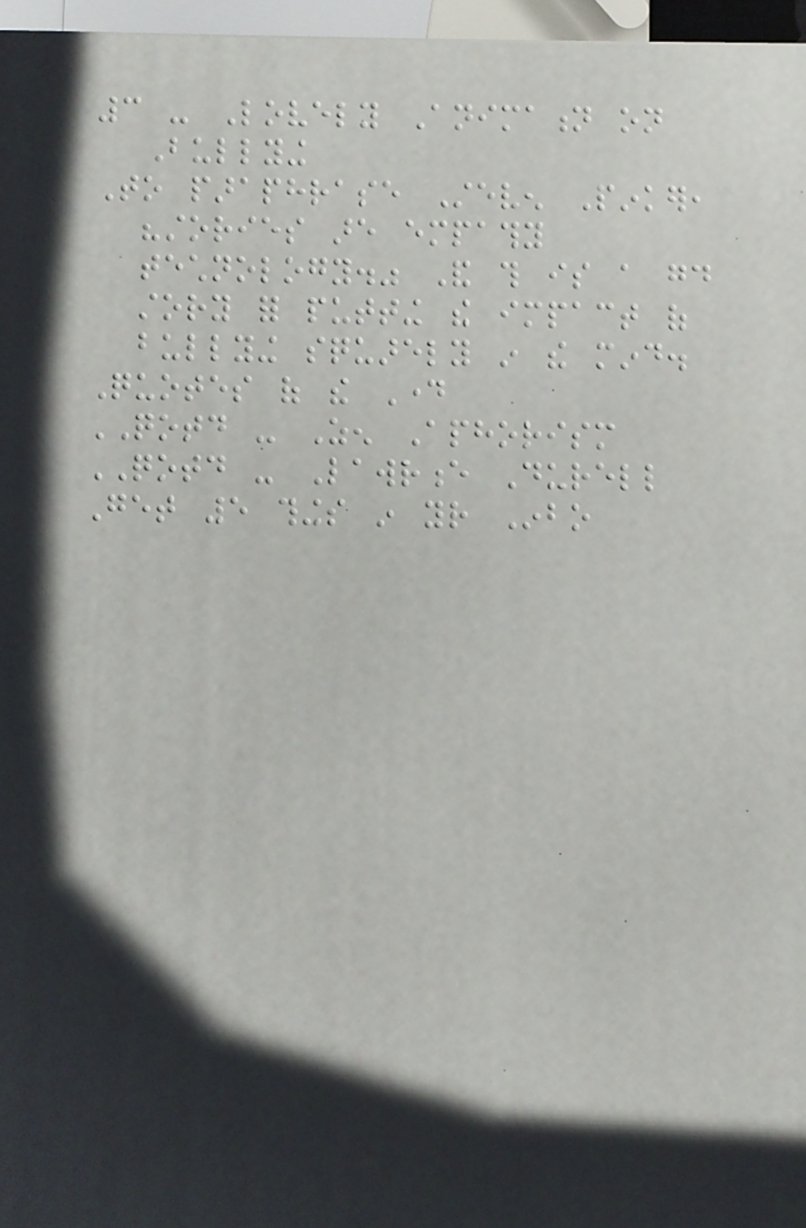3 - Lovely Animation on
Bullying
To paraphrase Steven Pinker,
"stories are empathy
technology." And this is a good
story for putting the impact of
bullying squarely in the mind.
Quotes of the Day
QOTD - Zen Aphorism
QOTD - Lawrence Durell
Get 5 things in your Inbo
